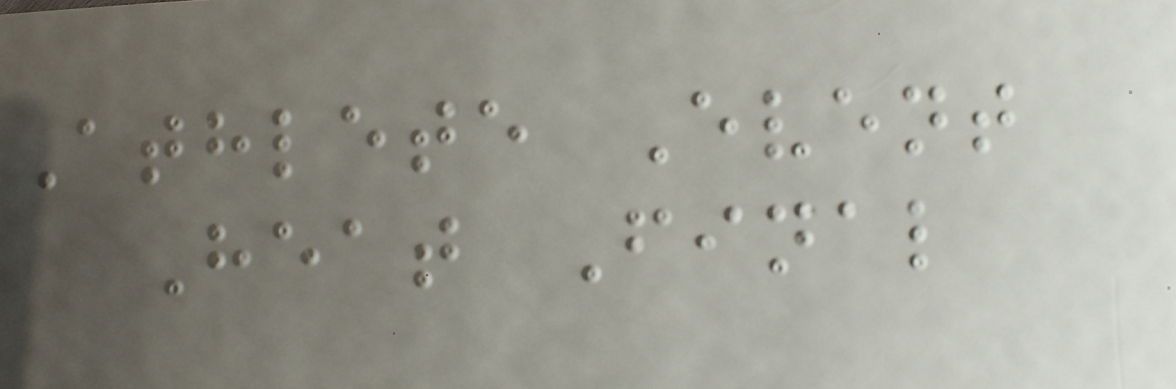Athlete Event
Heat Final
